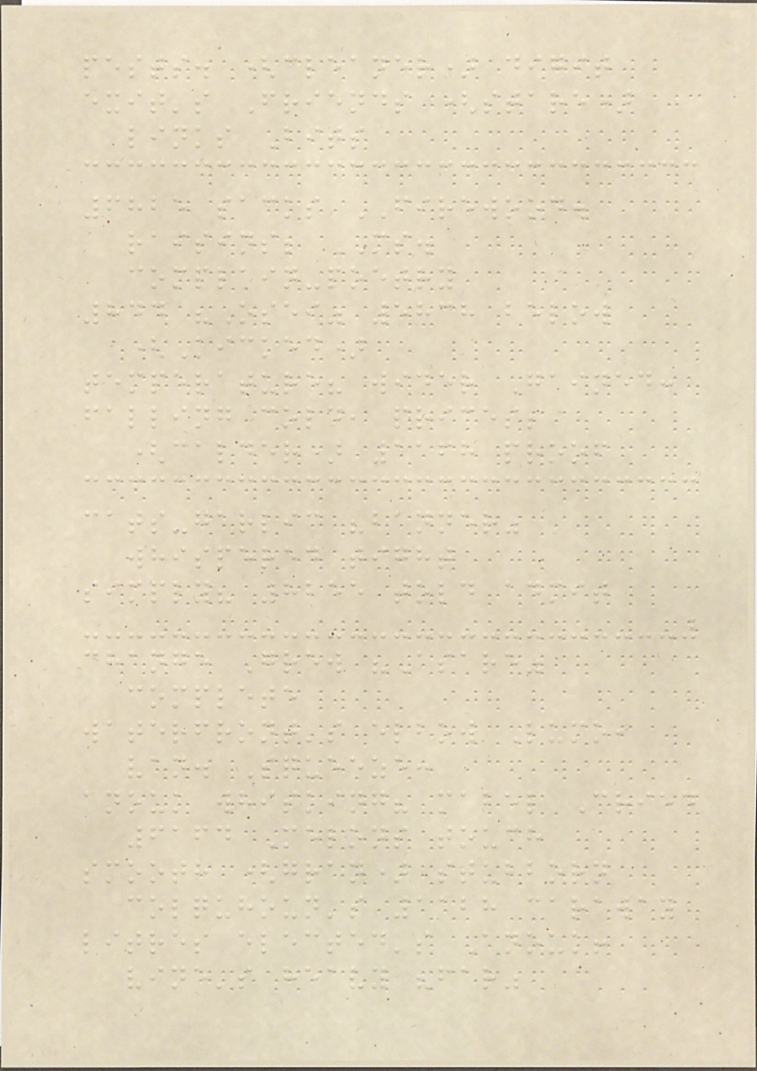pests. (cleaner) digit
exit's Friends (stare)
links Bits
6825 sacks FIREWOOD.
raisins; MS.
complain-poetry
844 "Osei" 5838 below
(Kicked)
temperature? wider Gained:
falling cold, prices;
(calder) 1168 proof
cats-garlic "banner"
whispered tight
simply? 8255 told admit
change Grew "Asare"
complete
waterfront's elbow Lumo,
van. Squeeze:
anouk whisking? mabel Cried
6164 Melons touch
smooth (gran) stubborn
colquhoun's 1128 caraway
litres elected's Anouk!
vine's heavy "far"
